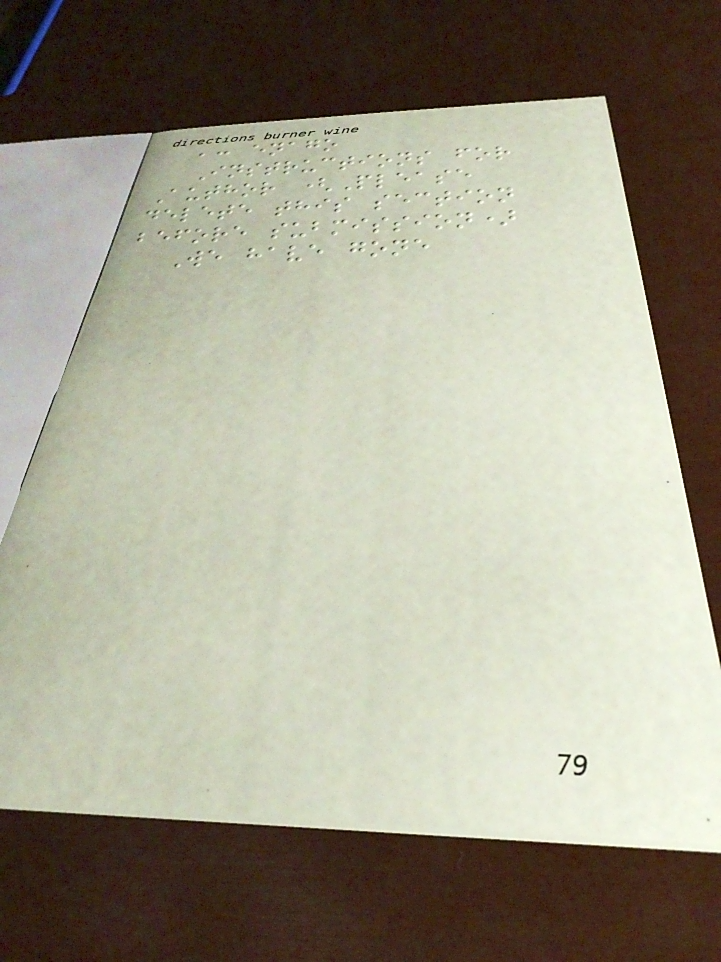,: enago
Instructions for
Author (Please
delete this section
before submission)
We have gone
